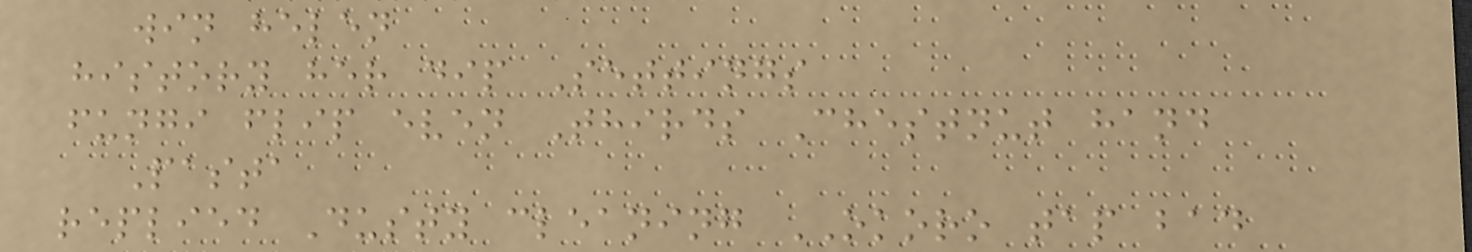win helen
history her dip Settings
fungi flip even Thirds Chestnut hand
Pasta
replied Dusty cleaning OKORO tap bad
